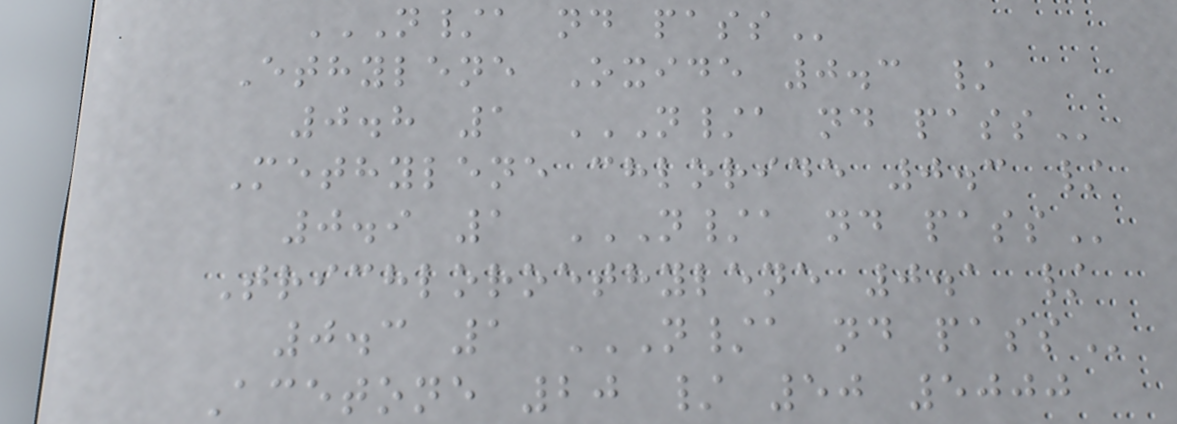N/A ND PASS
Ethylene Oxide 0.3 /
0.8 1 N/A ND PASS
Methylene chloride 0.3 /
0.9 1 N/A ND PASS
Trichloroethylene 0.1 /
0.3 1 N/A ND PASS
Acetone 20 / 50 5000
